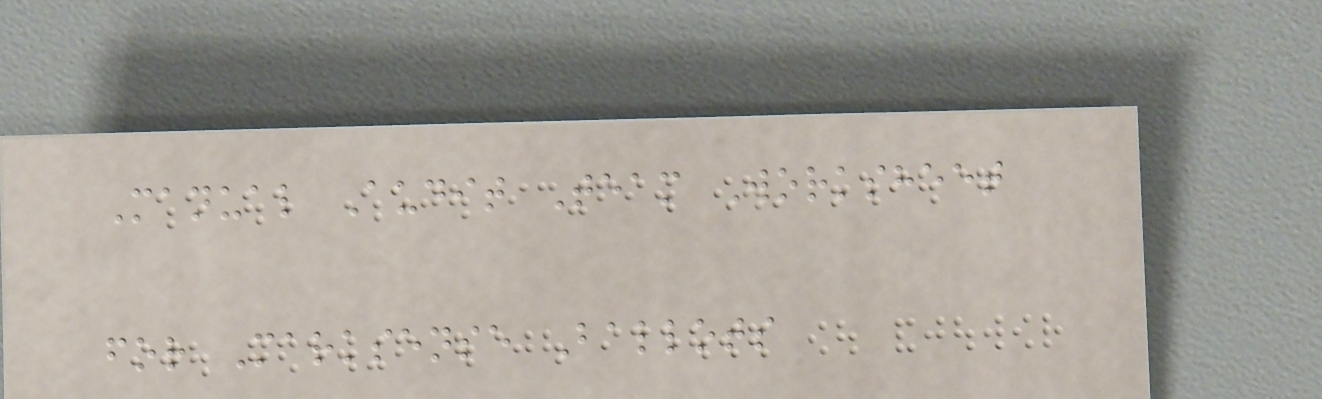Manual Audit Team Worksheet
for Marksense Ballots
